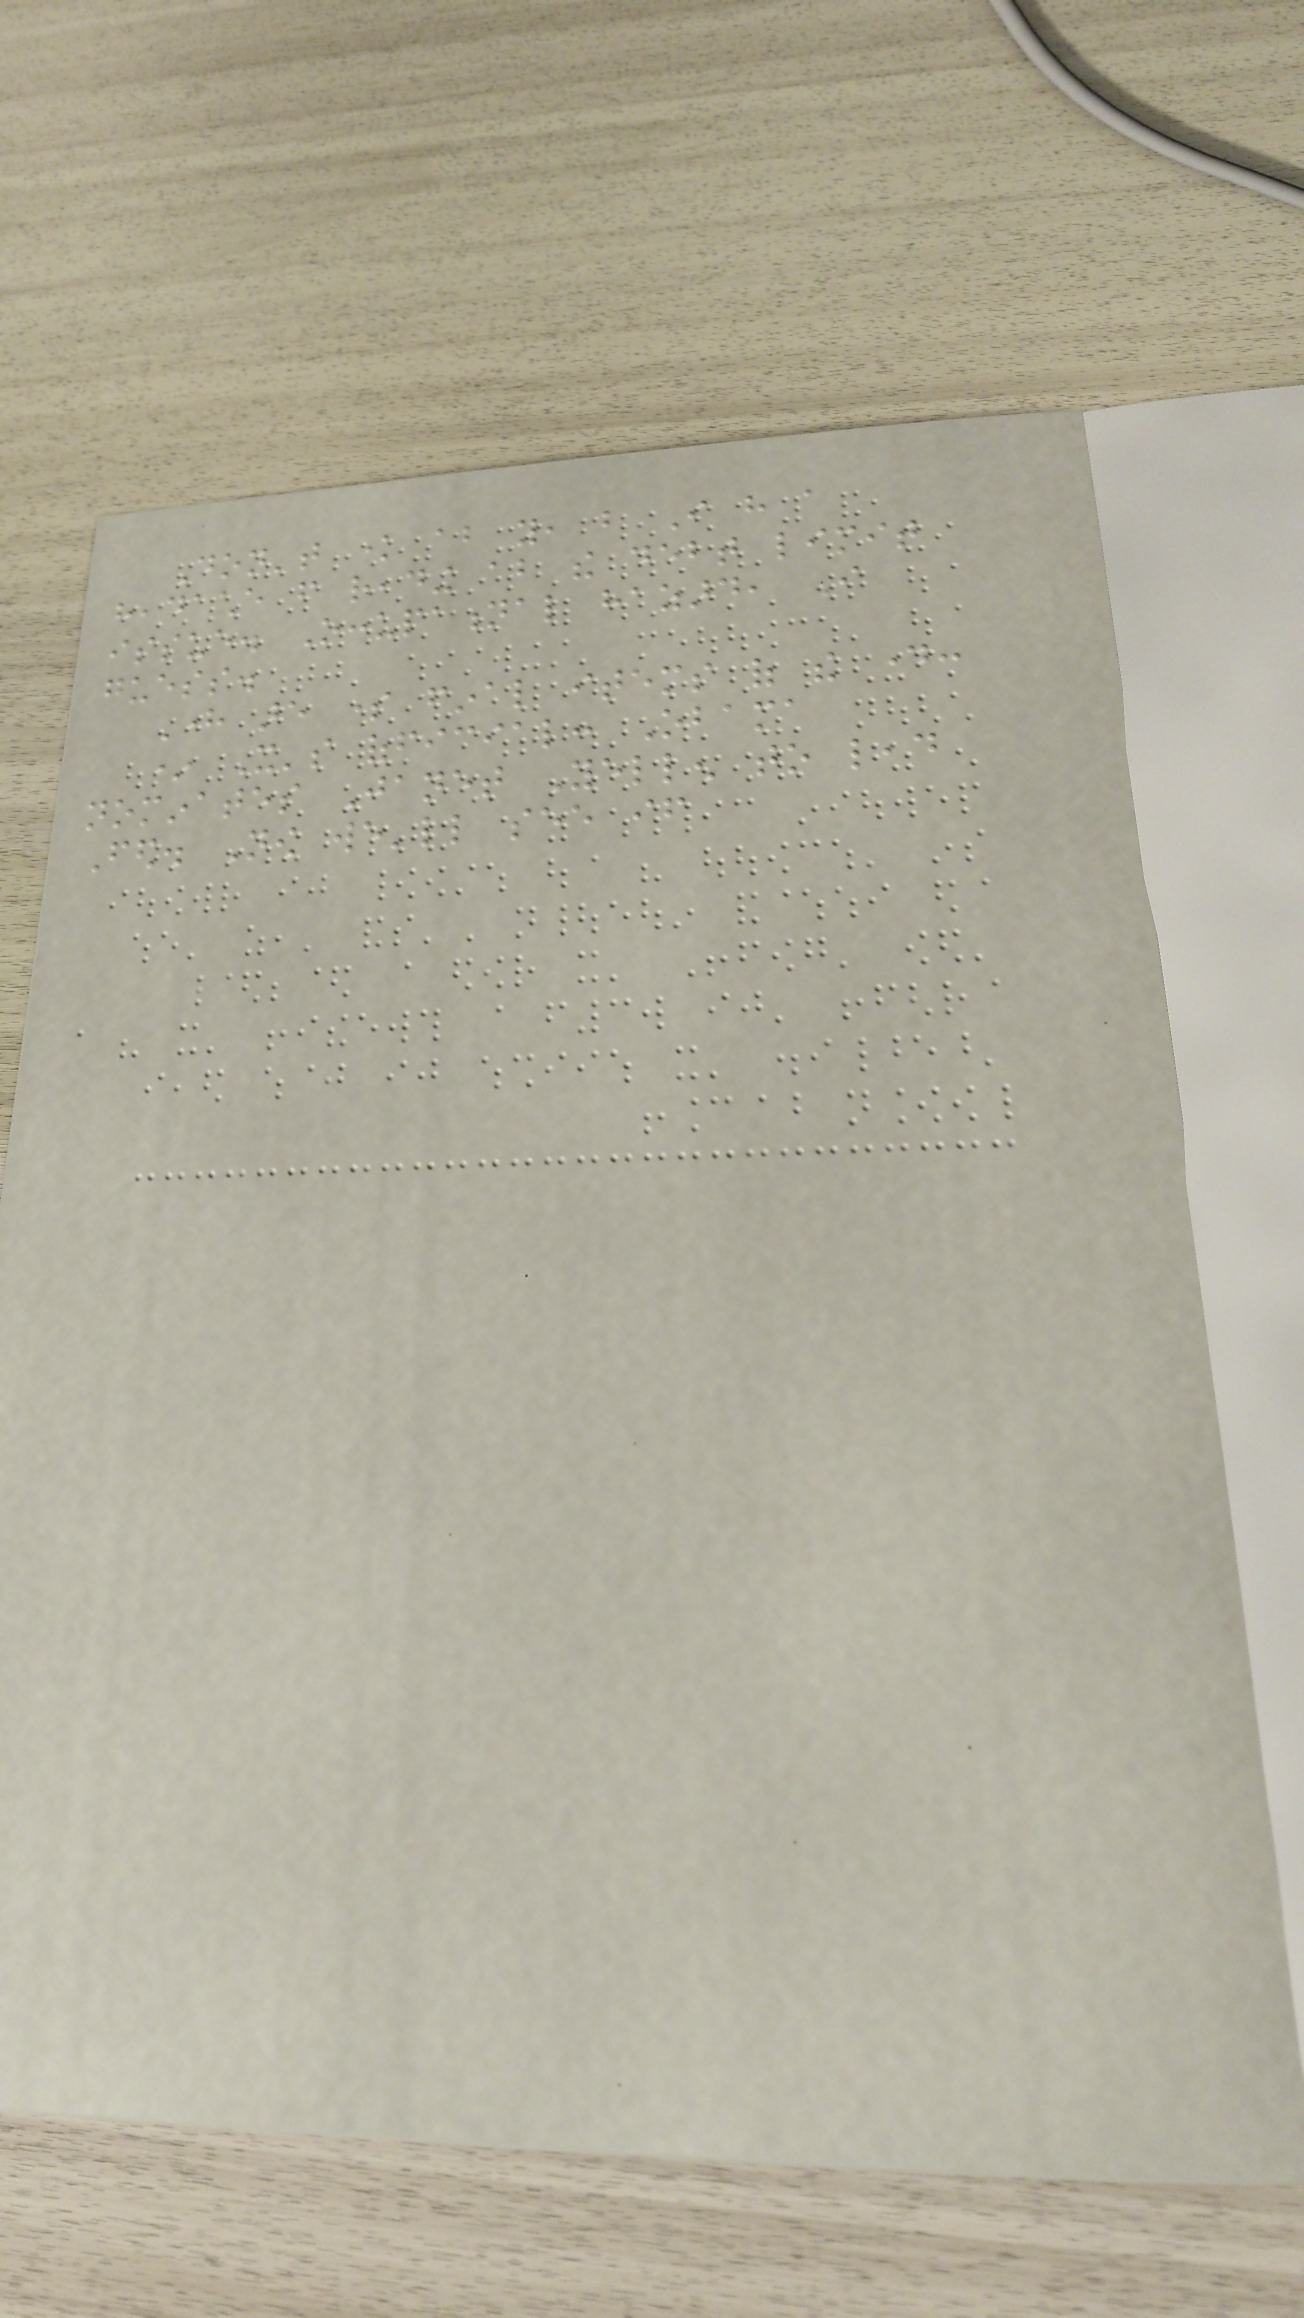Don't know about you, but I have a
headache from reading about the debt limit
issue. Occupational hazard, I
guess.
Here are some final items of the day:
* It's official: Obama
nominates Janet Yellen to lead
Fed. Now we'll see if
